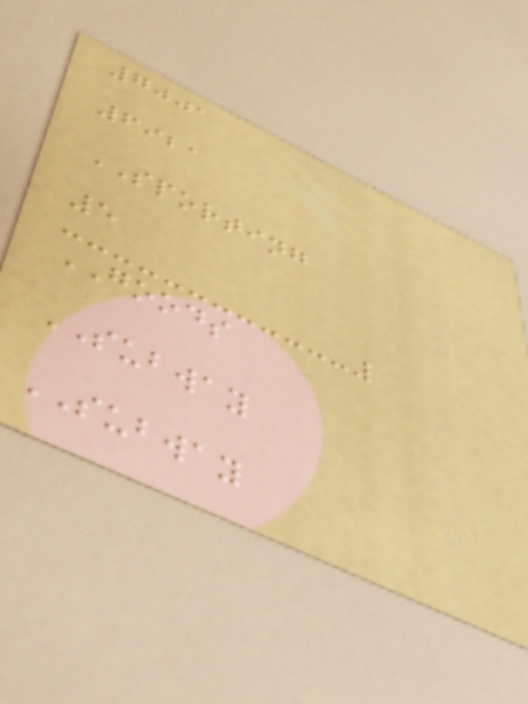7001
6921
SPORTING
5
GOODS
SUBWAY
SUBWAY
